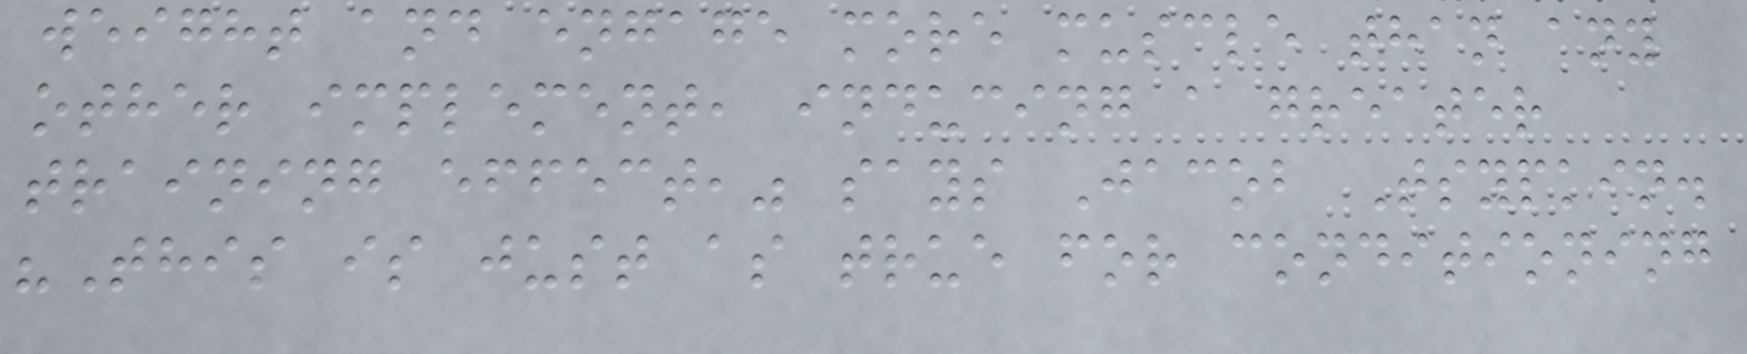weight and engage more muscle than any
other implement, inducing a greater
training effect," says Jacob Tsypkin.
"This is just as true for conditioning
